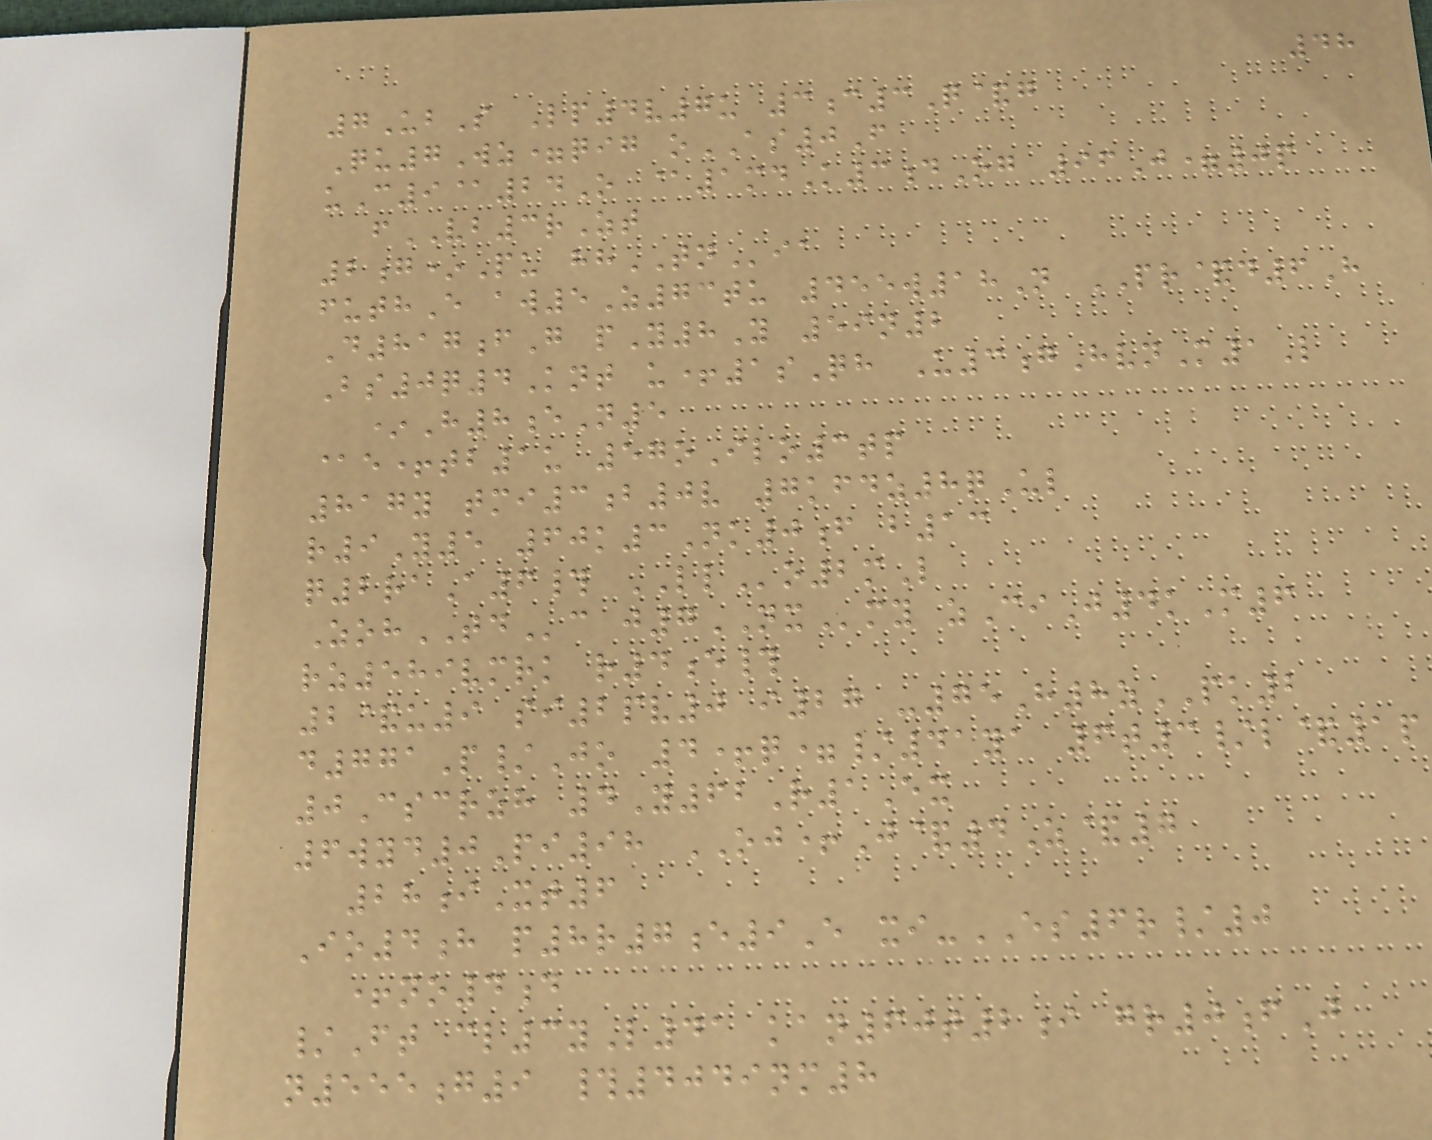48
7UbS Lp4v7u 3c3Q&g
Qu7Wz=qig oAS0F
uC9@24O @1mdK3dOg 96J=0p
fVB3rZt
2g*Pu hhTNia
futhE aw5Z73tu 455w18N PR&d6H
D817fG pY8Y 59n2
Bs0q4Knt u+1sQh U3gHvnM1L
*H8eN5
@e+tb1u 57oIlo3tp
817y tmi3b0v 7kfdz8qUl
r9Y5 60k3Nk0f b13
q2raA6# LLo2mL
ZohTDc j7NXmy zCiJ4kM6
rz589vmrk r4e#
2&u9 si2pv0 i27 -75H8zPK2
d771P/Jo 4+q=/41ya 6t3/l&1p
0Cscrzh 4Y62R1Ex
6wyd0Pi98 OJ+J&4Z&7
28iXt6
Io4h p8r7e9E xi-ES6r/0
+no4d
/Ft cl3yL41 kan60t2i gr0fJ
n555g9 #4049nm8
